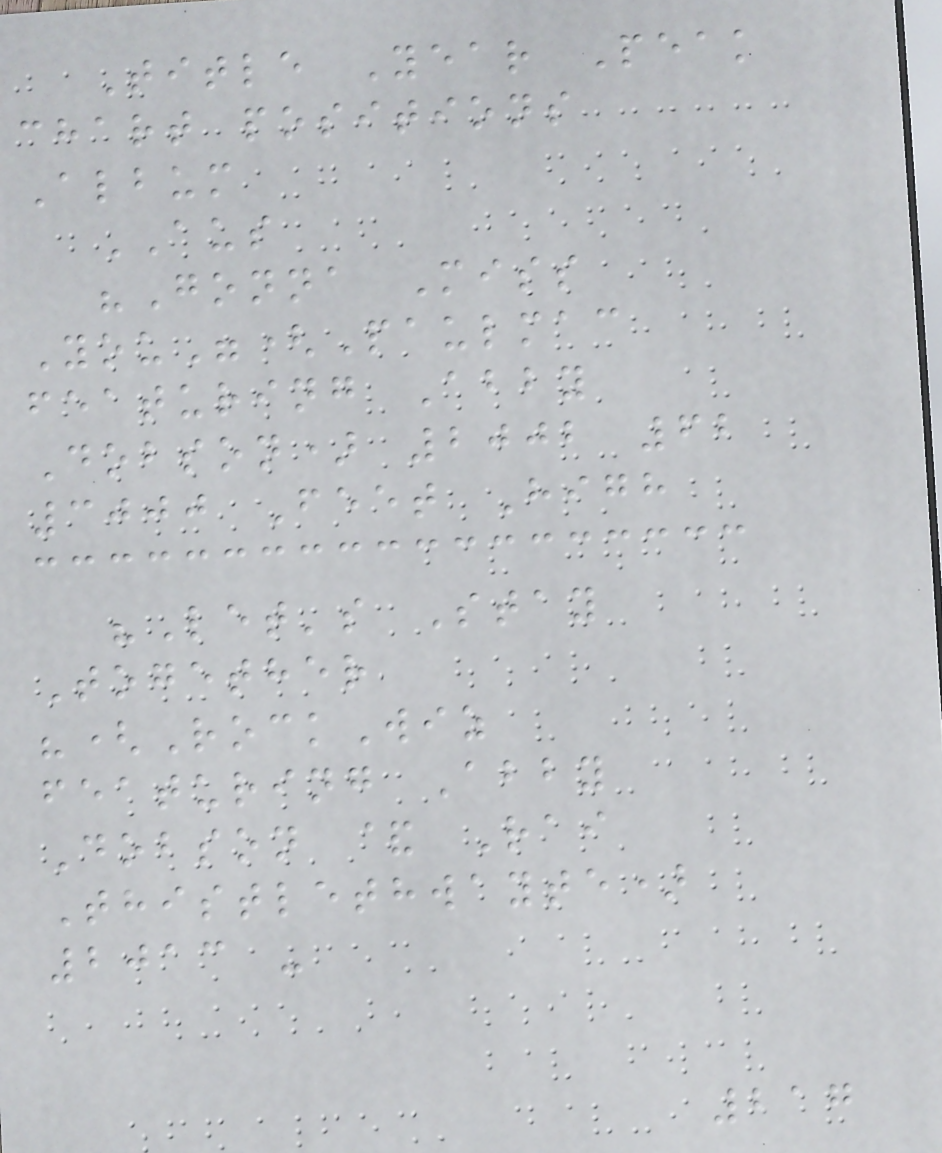Title Year Peak
chart positions
Album
AUS
"Gonna Miss
You"(Paulmac
featuring Abby
Dobson) 2002 62
3000 Feet High
"Let's Stay
Together
"(RockWiz
featuring Abby
Dobson & Rai
Thistlethwayte)
2013 -
217
